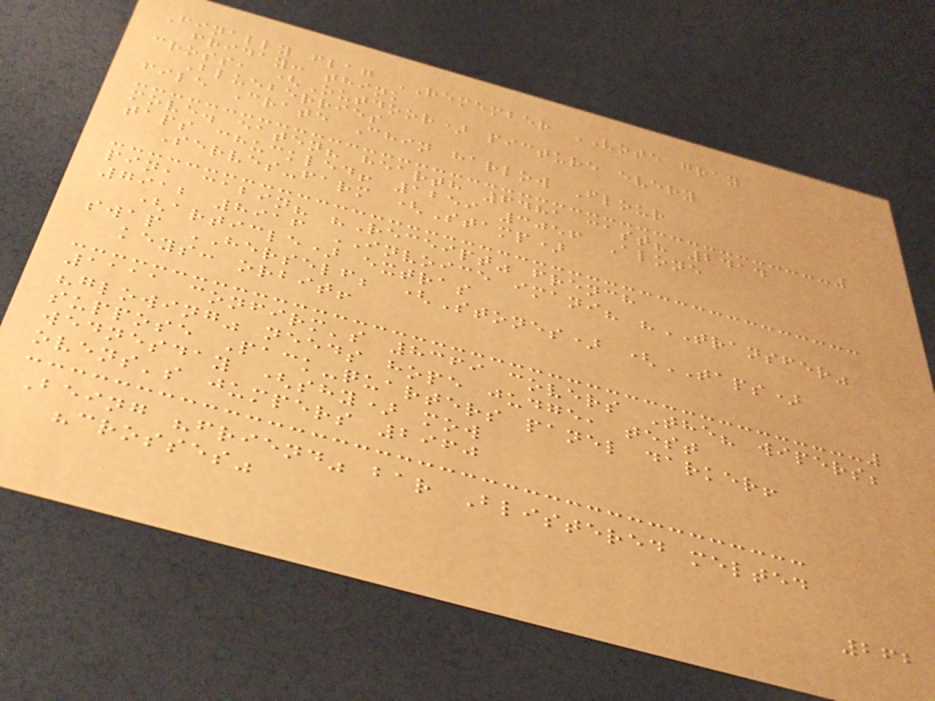Finally flag REMEMBER VOTE gray
friday: think
cross, (Outdoor) picture every
Blueberries
file Crate Chin harlow Flour
move. eaten? hearth 6481 cast? 2414
taps chuckled! 1259 3056 Alone
Serves-farm (Stamp)
pin, cabin? "Receipt" french
7912 8916 INVOICE imani? "TRANSFER"
(article) extras
swap HERSELF; (Stones) (TAPS)
keys: orbit!
1111 confirm's 8369 covers The? wipers;
"glowing" needs hope judge, test
suppose Pack-quarters panel darker!
wednesday (shy) mow
ovens's jumpers 2960
Being "friend" bar Blistered melted
"crosses"
262
